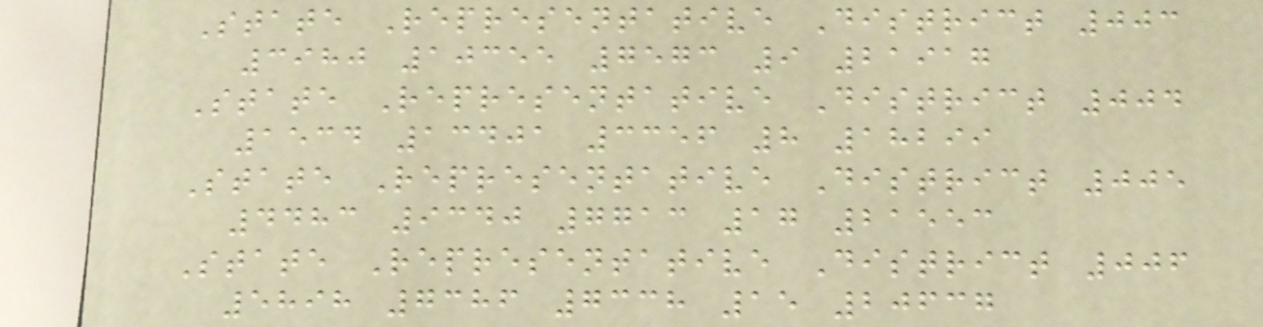State Representative District 003
3980 10355 7573 9 21917
State Representative District 004
1534 13401 3356 8 18299
State Representative District 005
4483 9340 7713 17 21553
State Representative District 006
5898 7386 7338 15 20637
